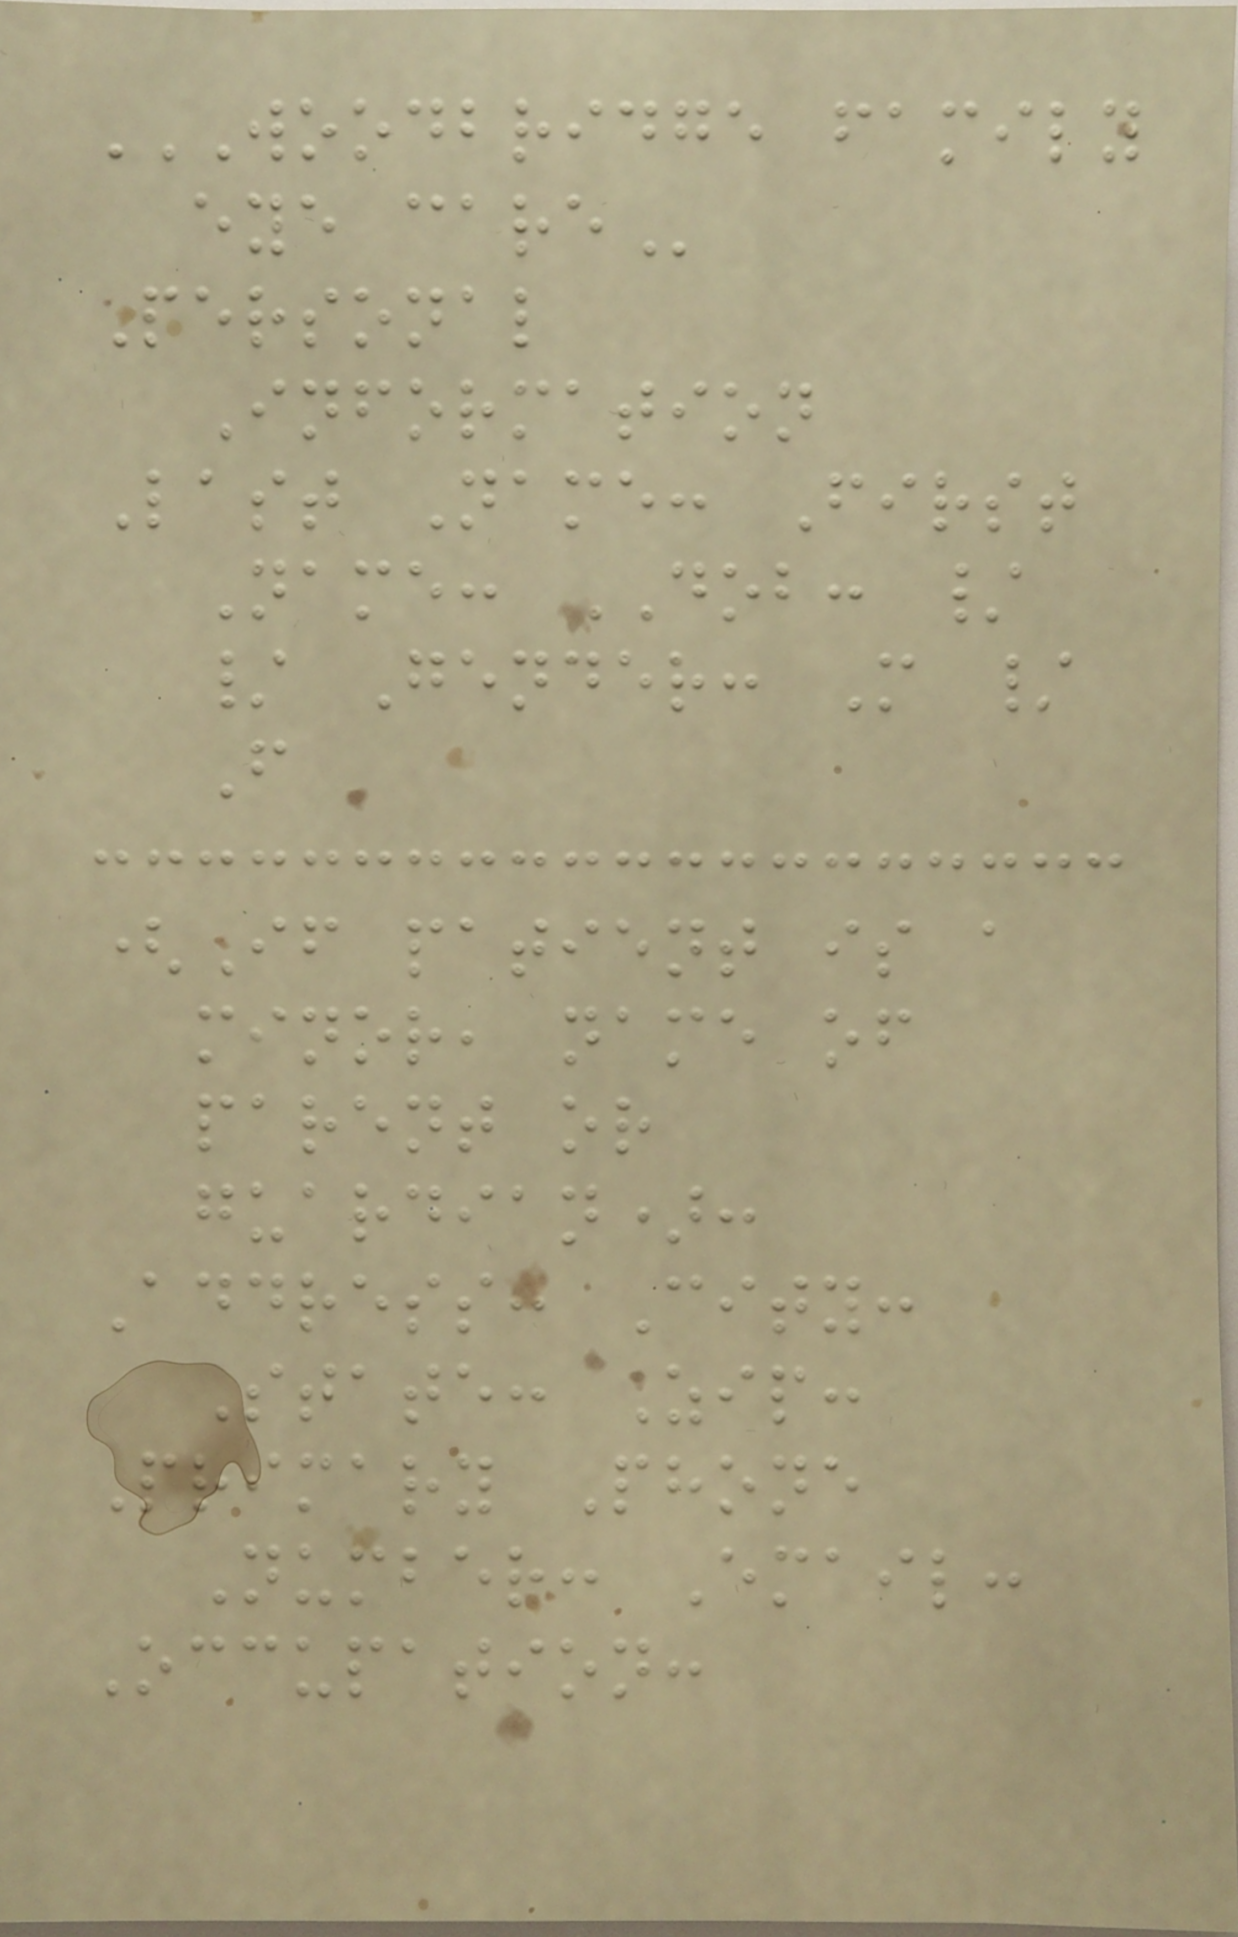WOODBRIDGE FAMILY
EYE CARE
Personal
Information
Last Name: First
Name: DOB: /
/ Gender: M /
F
(If patient is a
minor, name of
parent or
guardian):
Address: City:
State: Zip:
Primary Phone
Number: Email:
Occupation:
